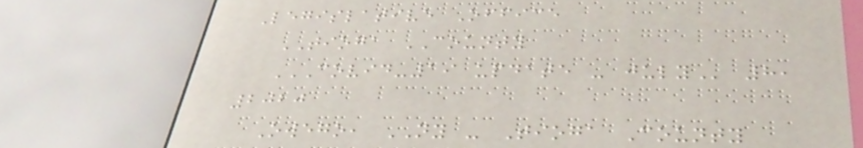Legislative Office
TIOGA COUNTY
COVID-19 UPDATE - JULY 8,
2020
Owego, NY - Tioga County
